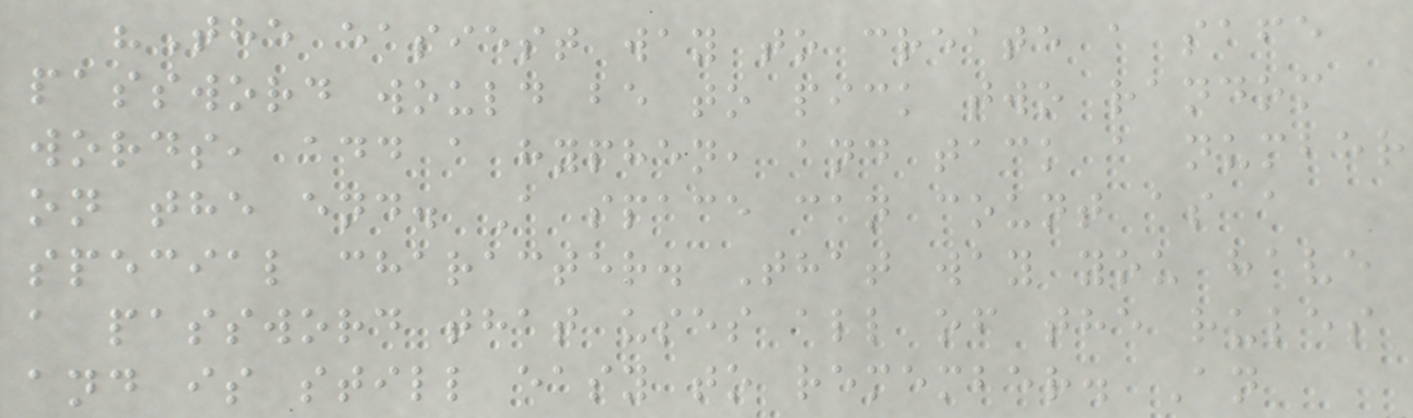"The easiest way to create a safe
password would be to pick two random
words, add a hyphen, and tack a number
on the end. A space can count as a
special character. That way you have
a password that uses all of the rules
and is still easy to remember. An
